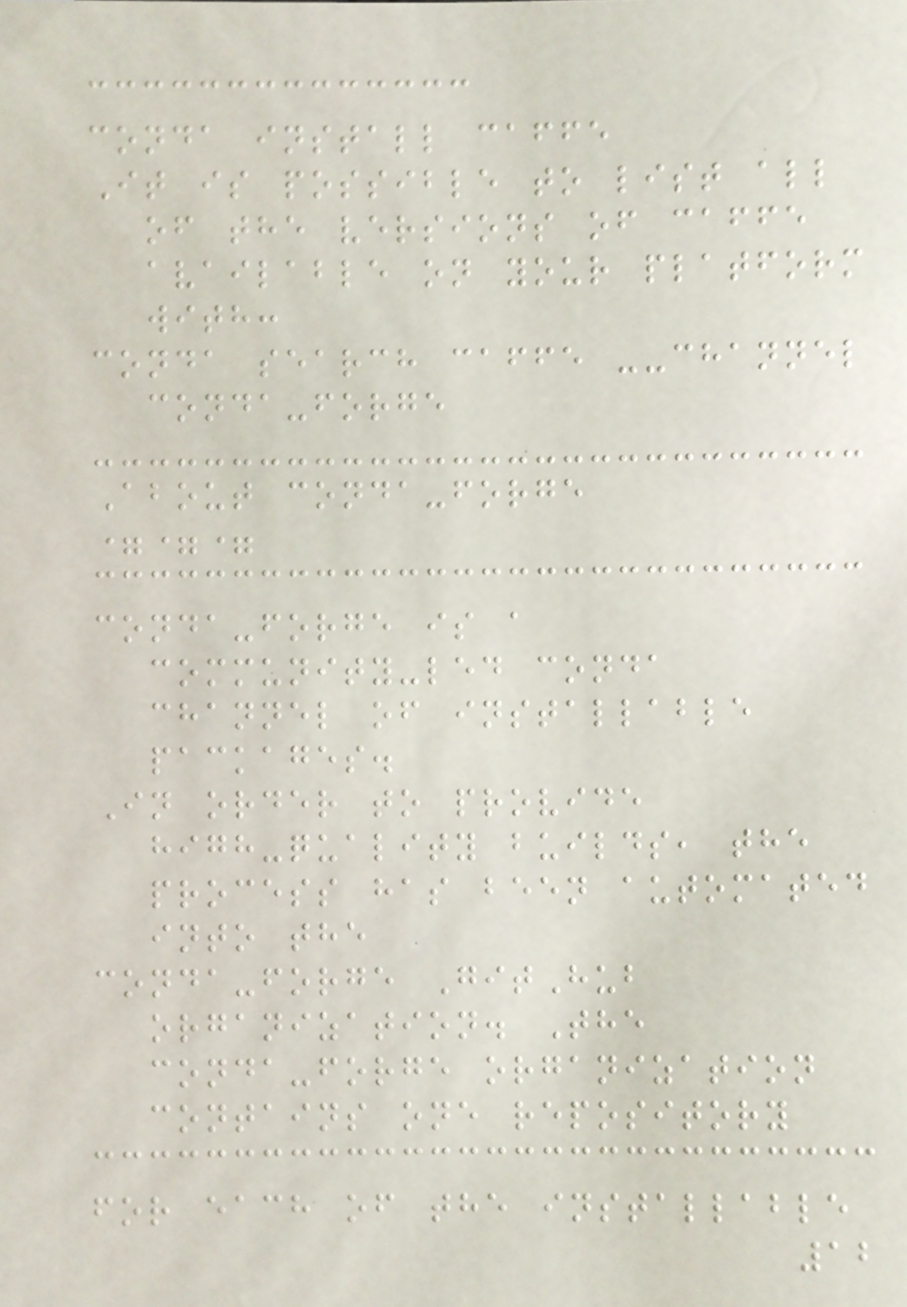conda install caffe
It is possible to list all
of the versions of caffe
available on your platform
with:
conda search caffe --channel
conda-forge
About conda-forge
===
conda-forge is a
community-led conda
channel of installable
packages.
In order to provide
high-quality builds, the
process has been automated
into the
conda-forge GitHub
organization. The
conda-forge organization
contains one repository
for each of the installable
12
